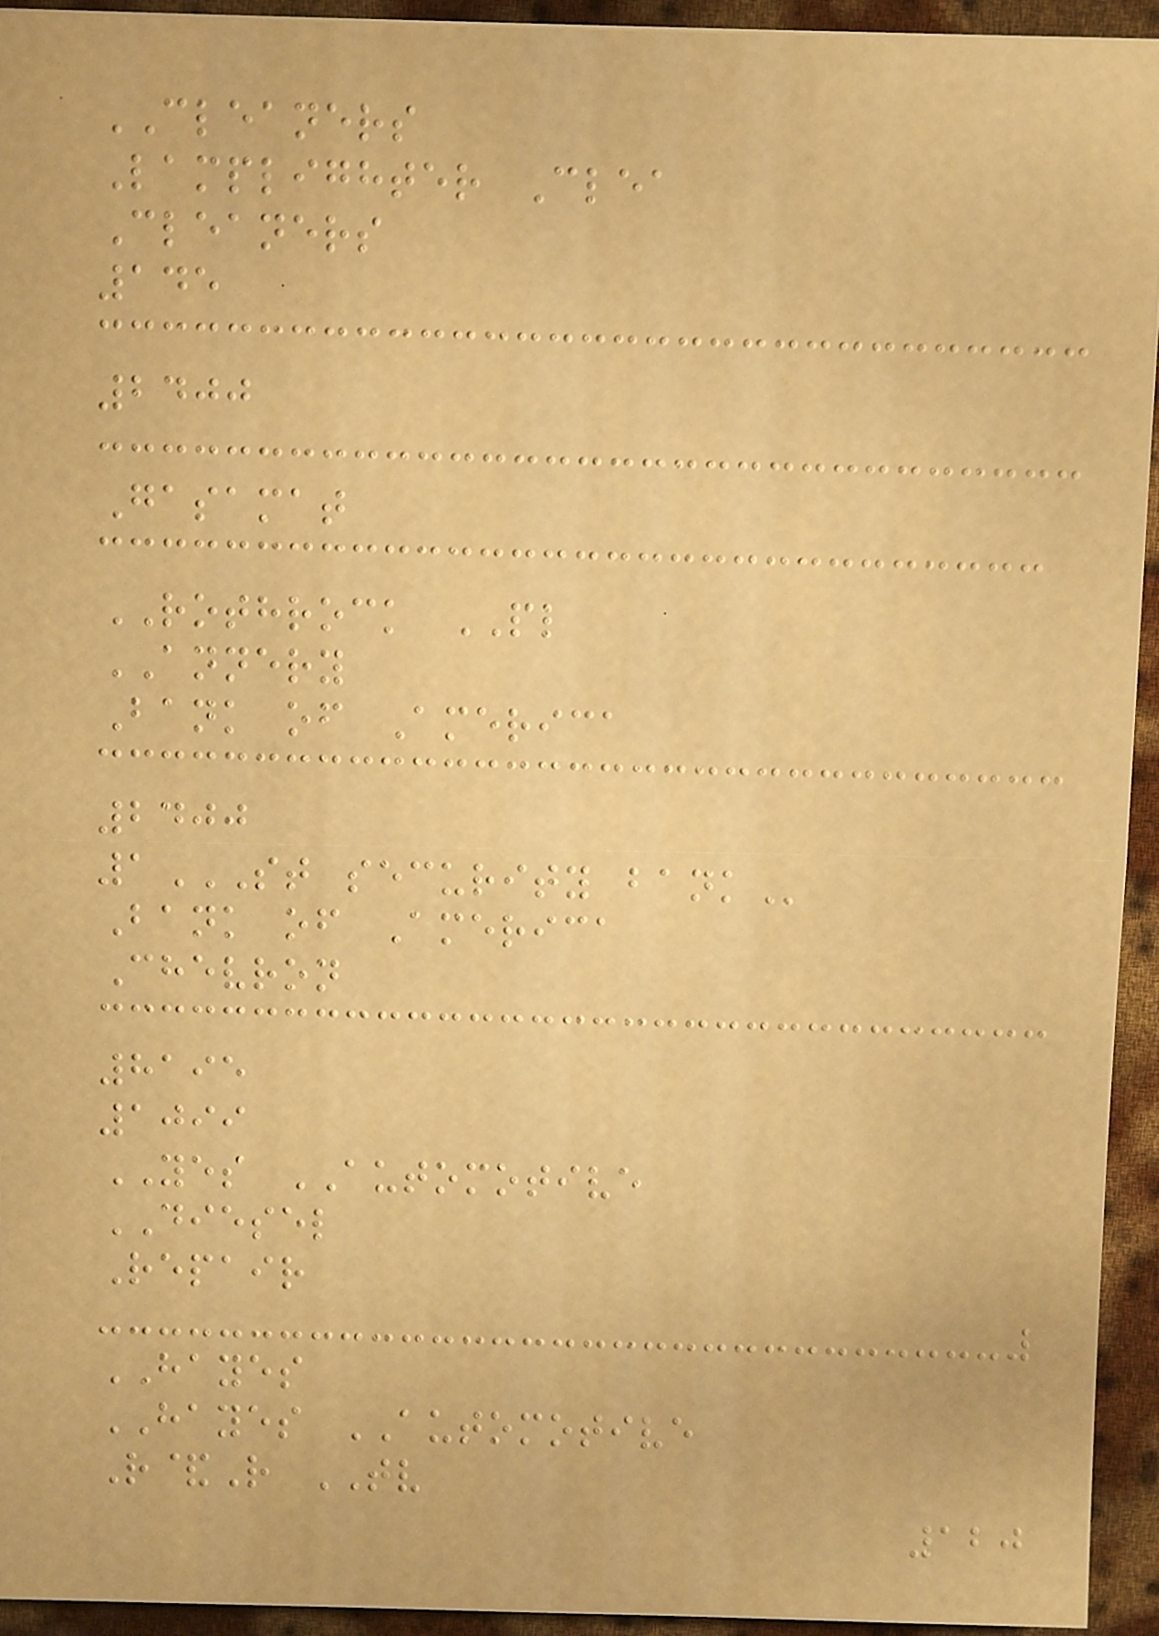CLEANERS
Lamplighter Clea
Cleaners
145
2400
Gasamat
ROTHROCK PL
ANNERY
Bank of America
2400
1ST SECURITY BANK
Bank of America
Chevron
8195
1099
YES AUTOMOTIVE
DIESEL
Repair
HAYES
HAYES AUTOMOTIVE
R&R TV
120
